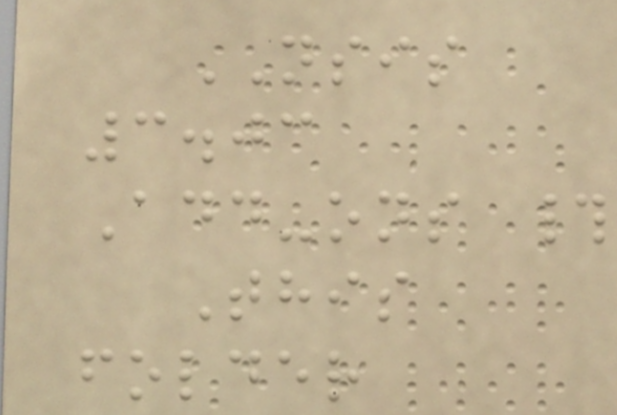NSIS
3.03
Add-ons #
This
folder
